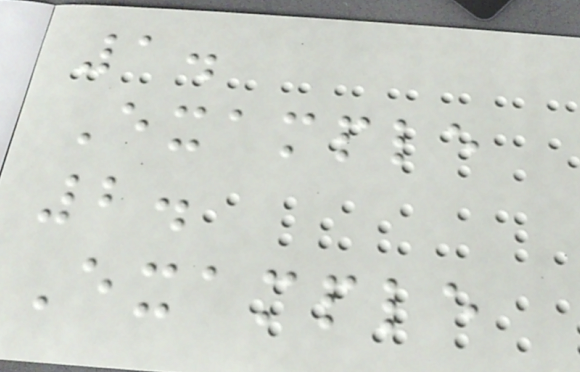1.
Example
2.
Example
